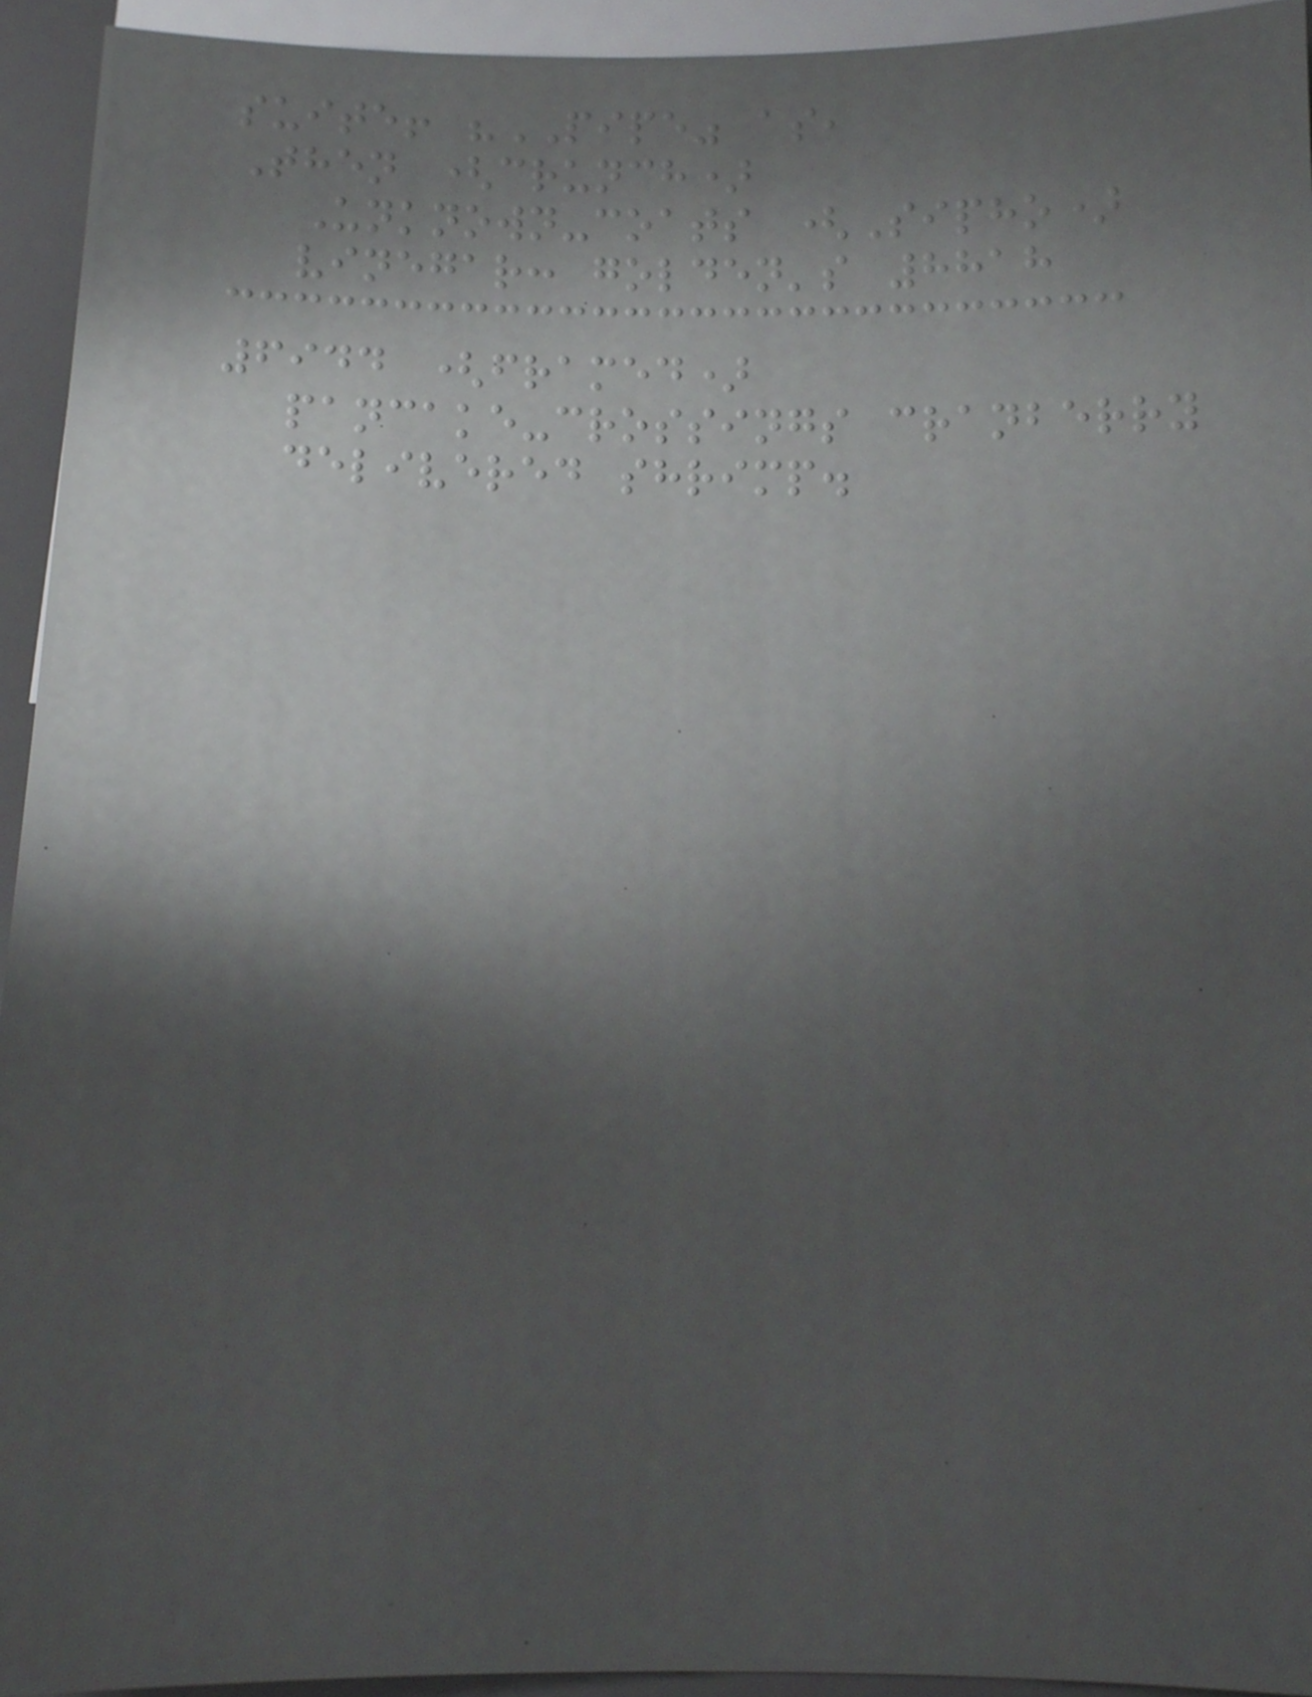suite! "PIPE" as,
Then (crunch)
Unknown-coats (Sipho)
vinegar: golden's 8818
6944 (framed)
pancake-crossings cranberry
delivered shrimp.
